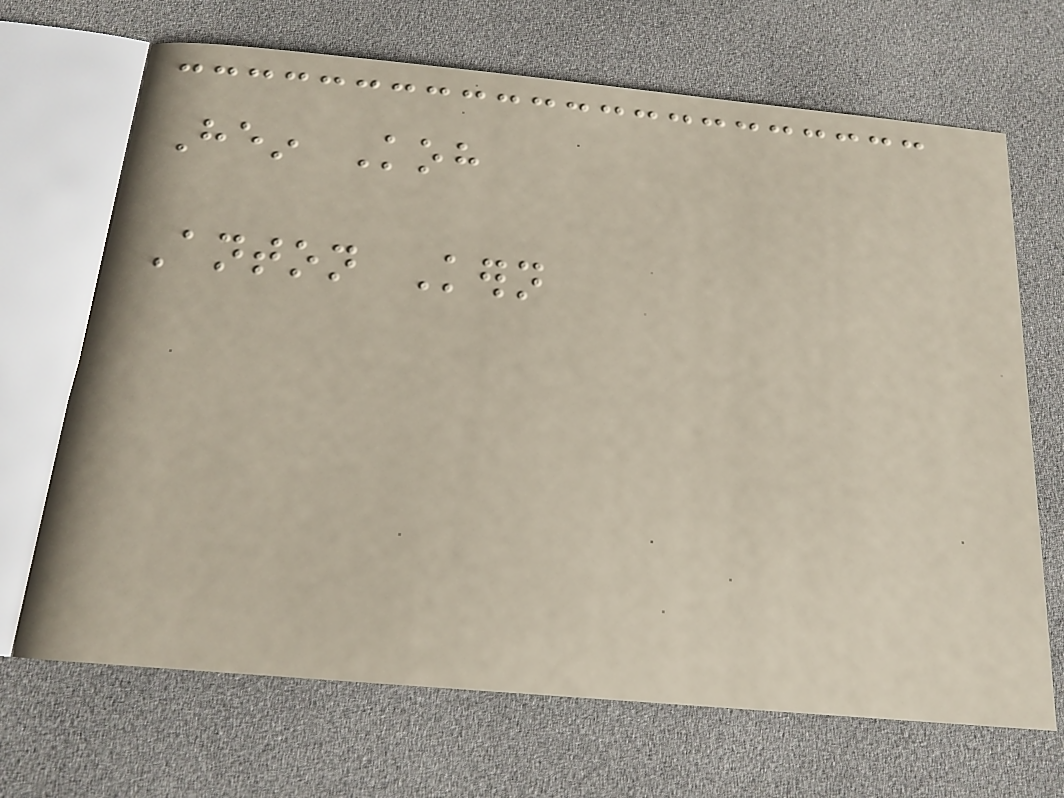Hein Koh
Anton Kern
